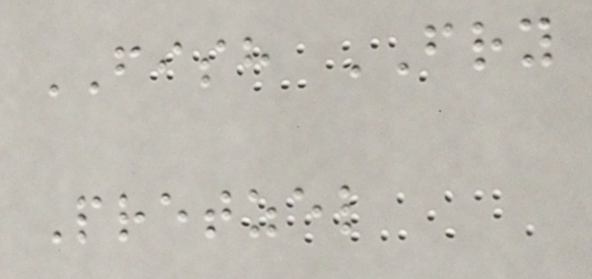FISH FRY
Pretzel
